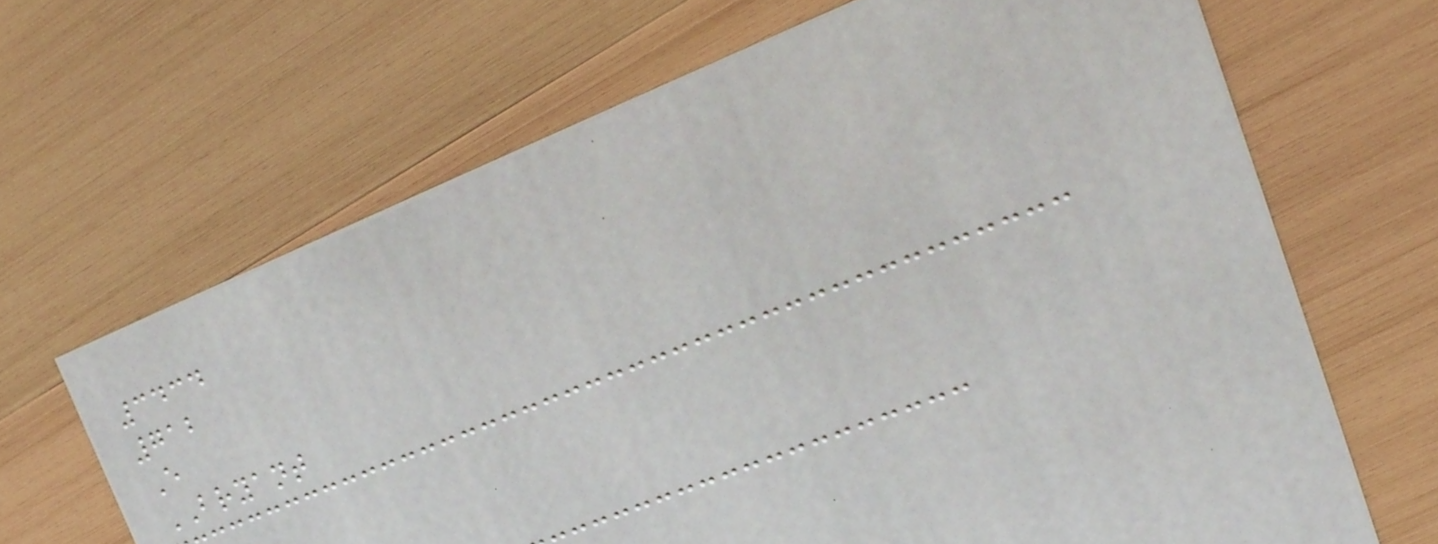3434
712
E
BRYANT
